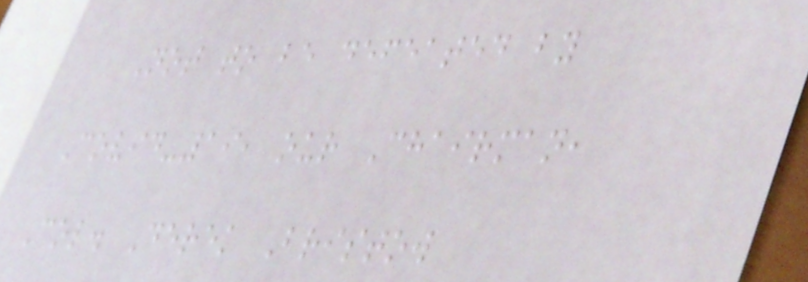Not to be defeated by
Covid-19, our Chairman,
Col. Derek Bristow
